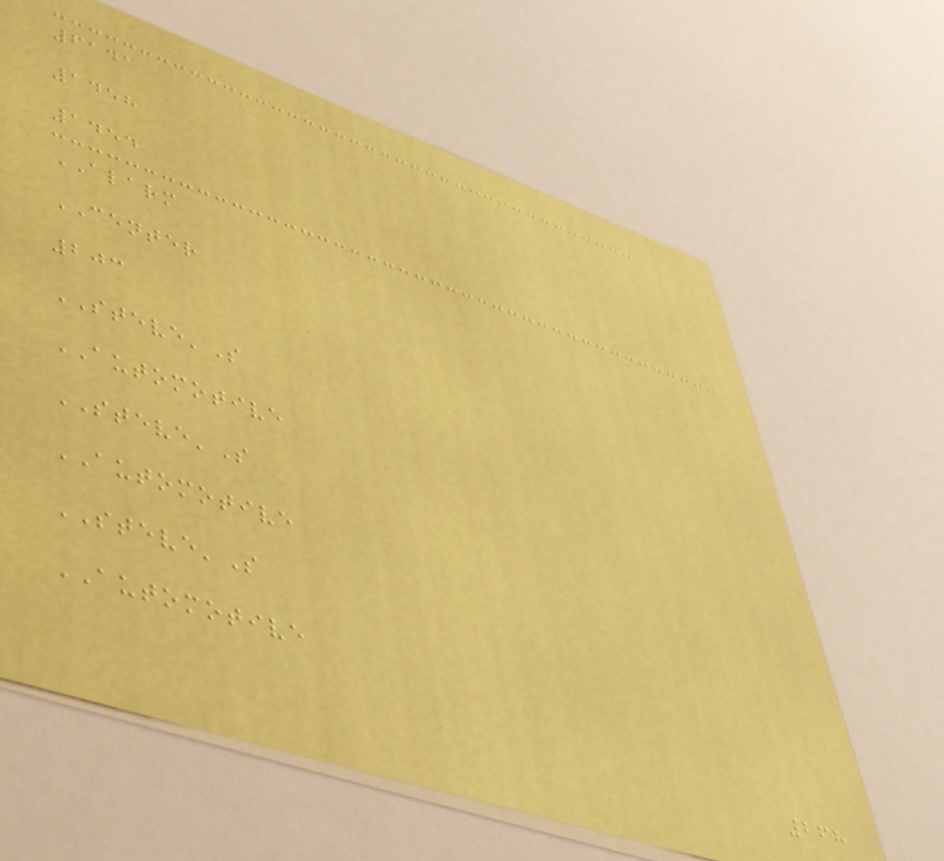6141
1458
1454
ALARM
CENTER
203
STEVE'S
AUTOMOTIVE
STEVE'S
AUTOMOTIVE
STEVE'S
AUTOMOTIVE
268
